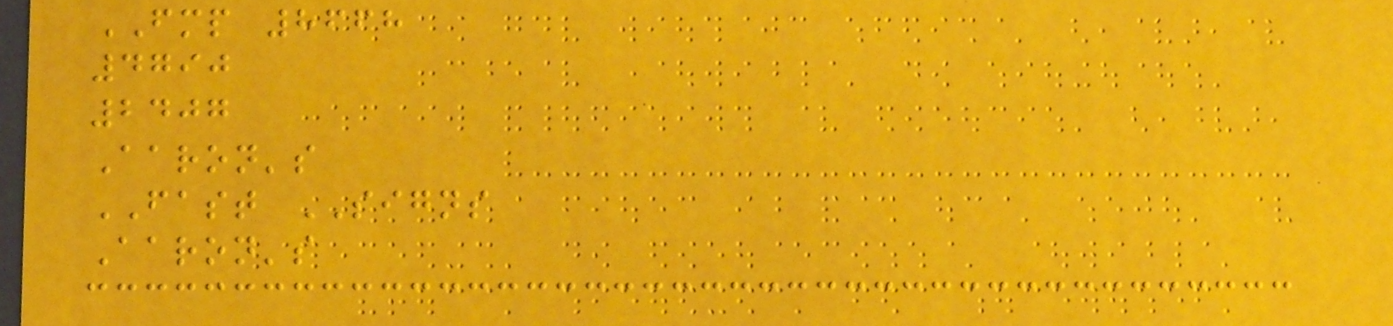FMP 8668
4790
2407
Aaron's
FAST SIGNS
Aaron's
